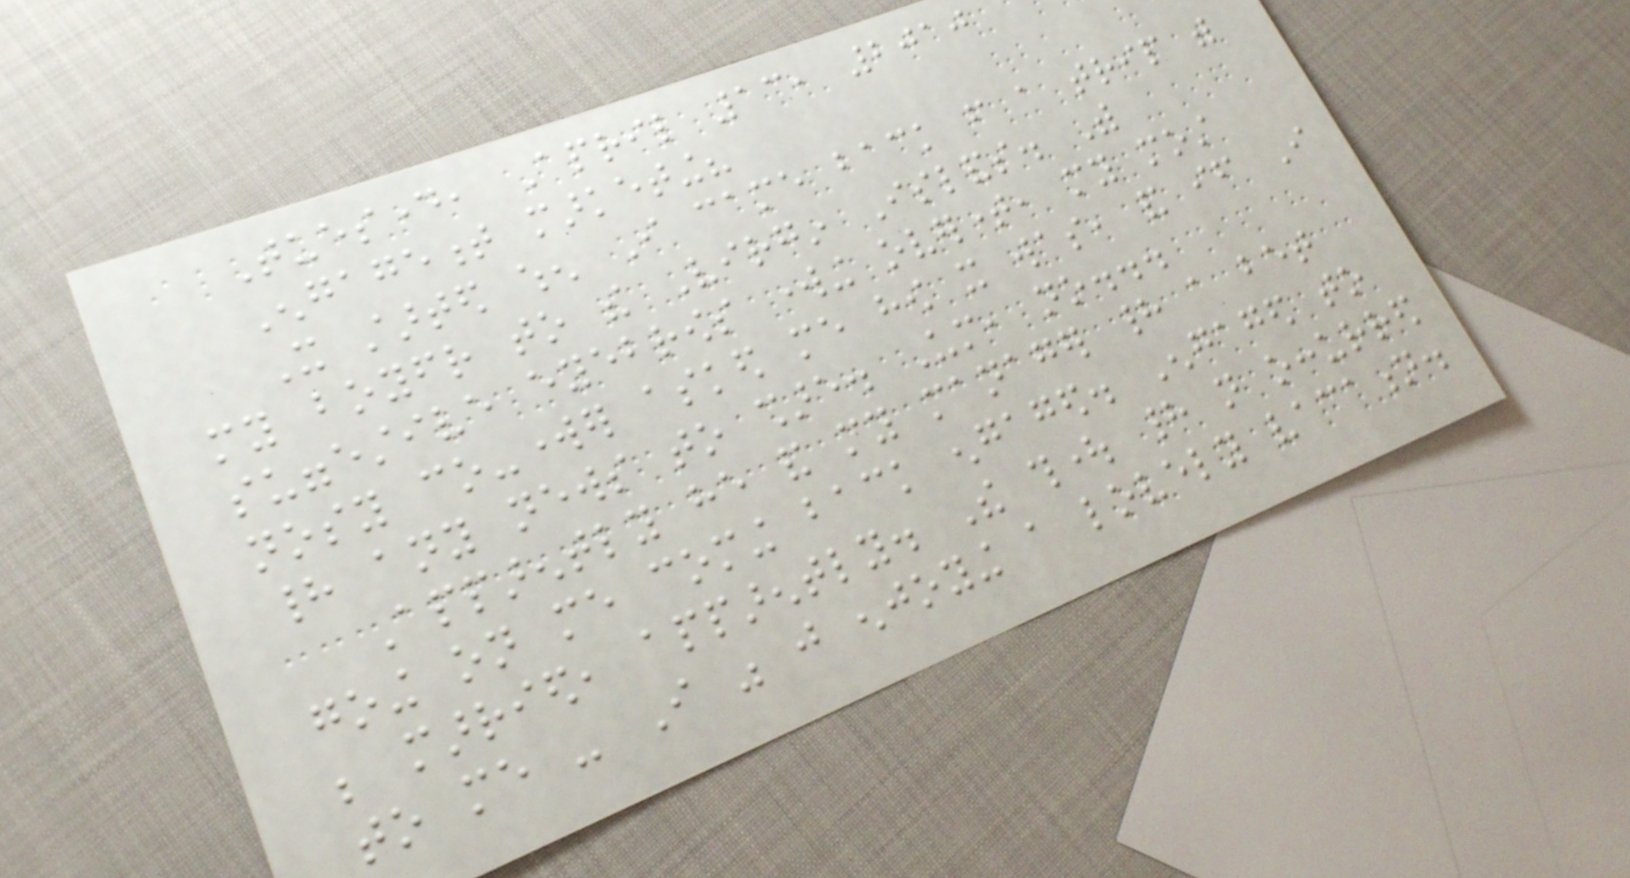Tuesday, April 13, 2010
Engagement marketing?
It started when I came back from a trip with
my boyfriend to the Virgin Islands. With
suggestive eyebrows working overtime, my most
nosy co-worker asked me how it was, and if I
had any news to share. Um, no...
Apparently he and my manager had a bet
going on me coming back engaged. Engaged to
be married, apparently. The thought had not occurred
to me - I was just enjoying a lovely vacation.
